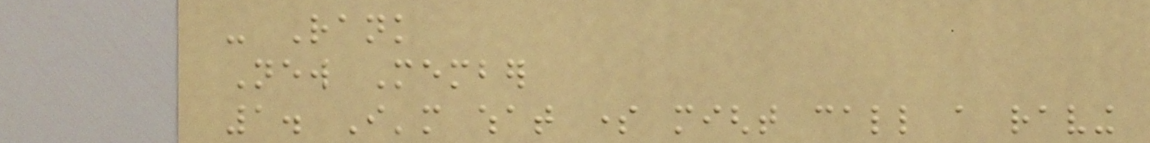- Rank
New Member
1. I'm what some might call a raving
